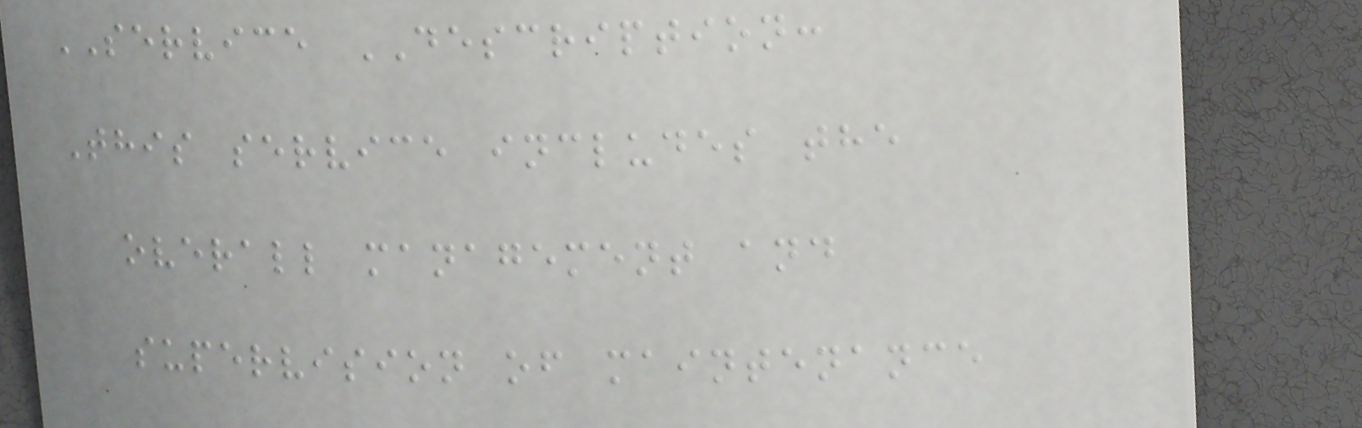SERVICE DESCRIPTION:
This service includes the
overall management and
supervision of maintenance
